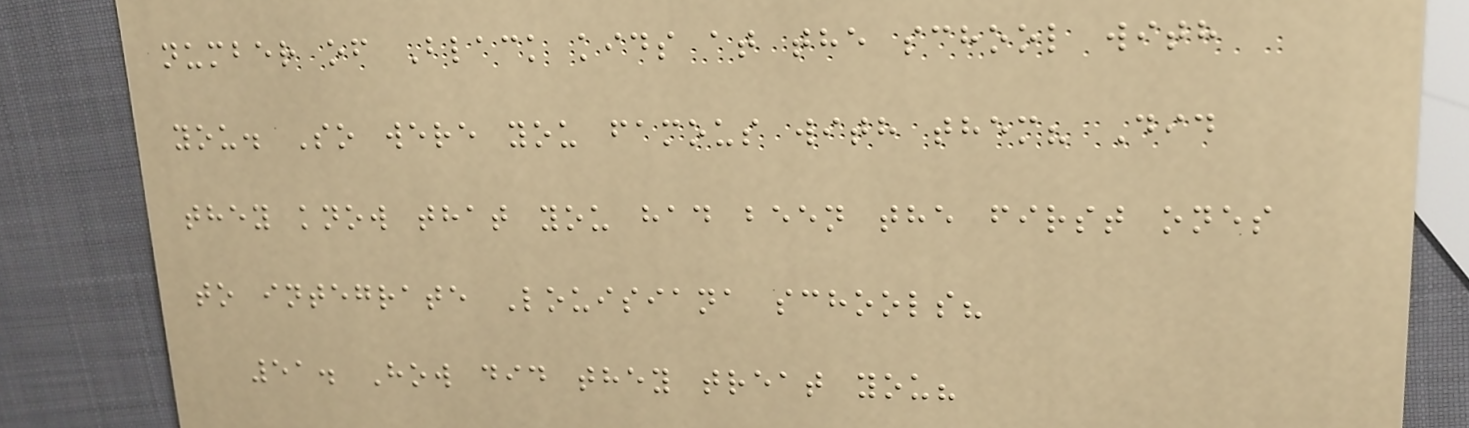number of Black kids at the school with
you. So were you famous with them? Did
they know that you had been the first ones
to integrate Louisiana schools?
51. How did they treat you?
